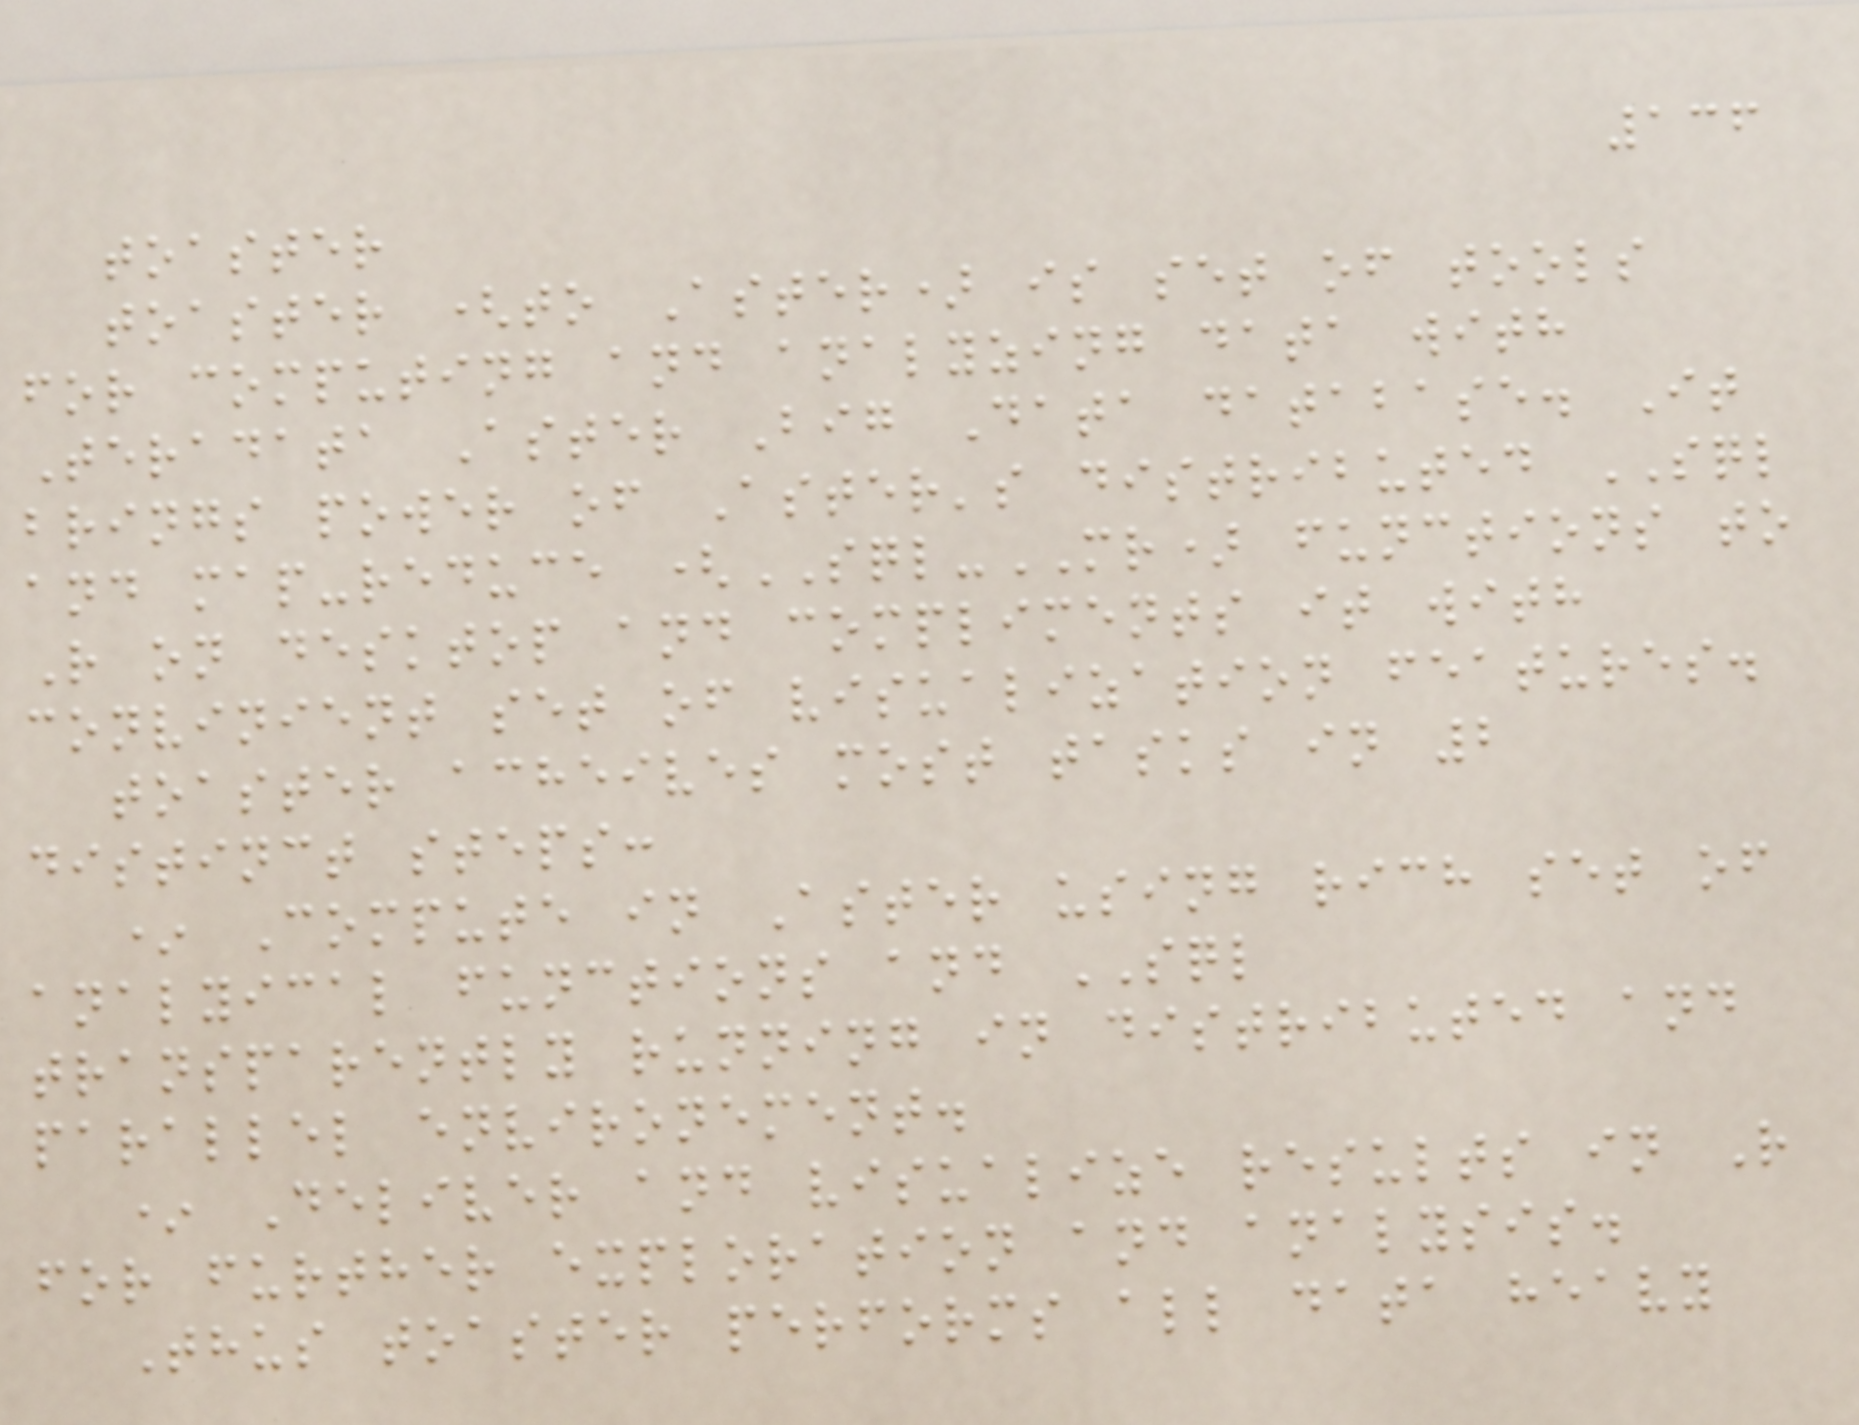136
toaster
toaster (to Aster) is set of tools
for computing and analyzing data with
Teradata Aster Big Data database. It
brings power of Aster's distributed SQL
and map-reduce (SQL-MR) functions to
R on desktop and compliments it with
convinient set of visualization features.
toaster acheives most tasks in 2
distinct steps:
* Compute in Aster using rich set of
analyical functions and SQL
transparently running in distributed and
parallel environement.
* Deliver and visualize results in R
for further exploration and analysis.
Thus toaster performs all data heavy
